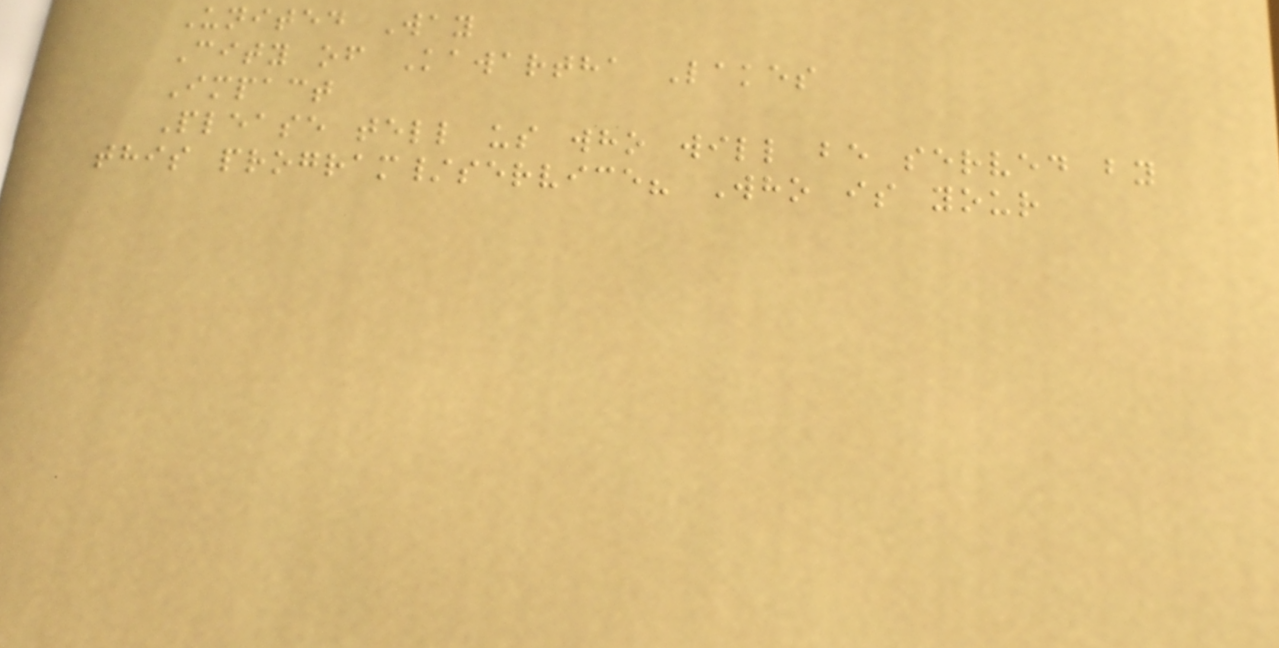United Way
City of Kawartha Lakes
Impact
Please tell us who will be served by
this program/service? Who is your
